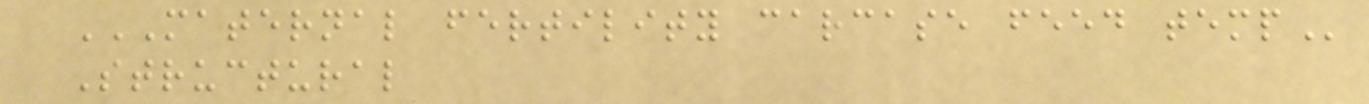MATERNAL FERTILITY CARCASE FEED TEMP
Structural
